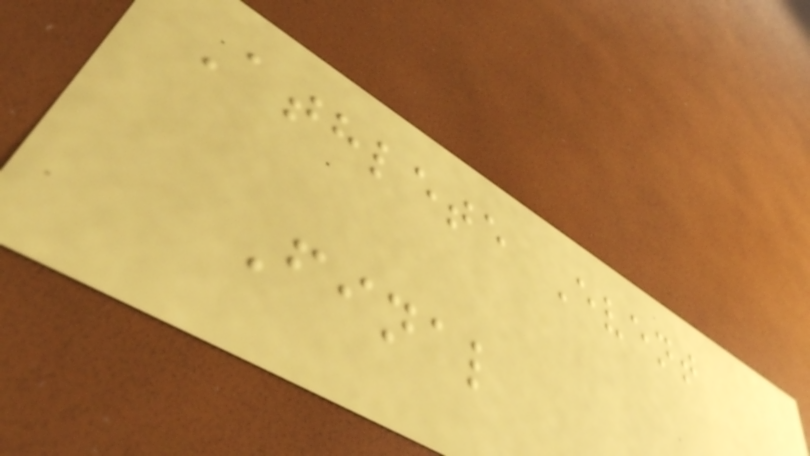Athlete Event
Final
